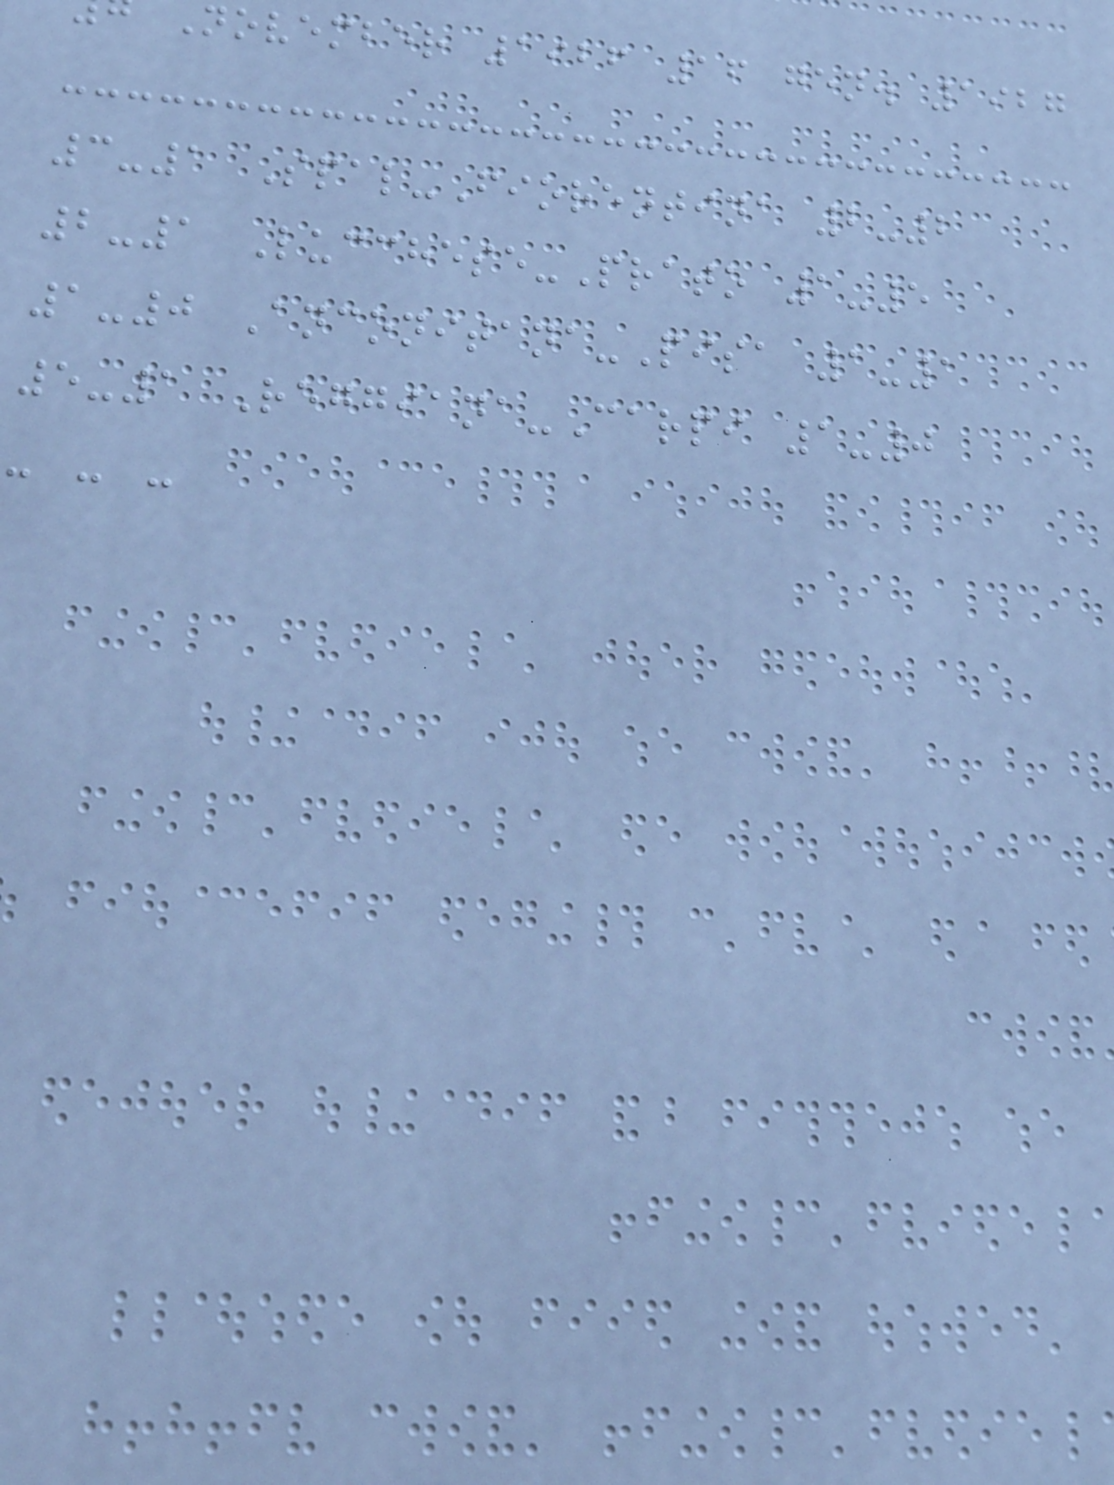november 1926 16 gen. 1927
3-1 Spal-Fiorentina 2-2
2-1 Lucchese-Prato 1-5
1-0 Anconitana-Pisa 1-1
5-1 Reggiana-Carpi 1-0
- - -
